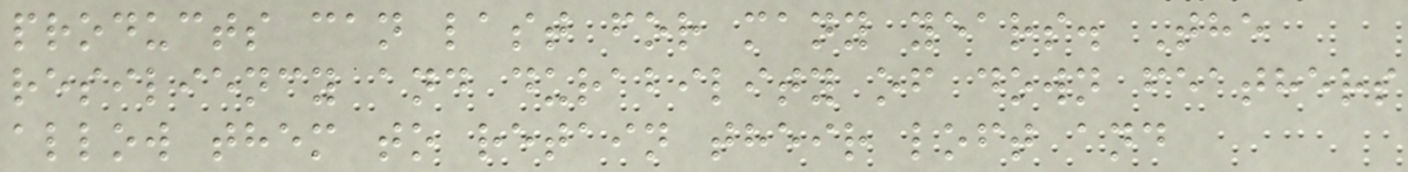products can last for many years. The
resiliency and durability of down feathers
allow them to retain their loft and
